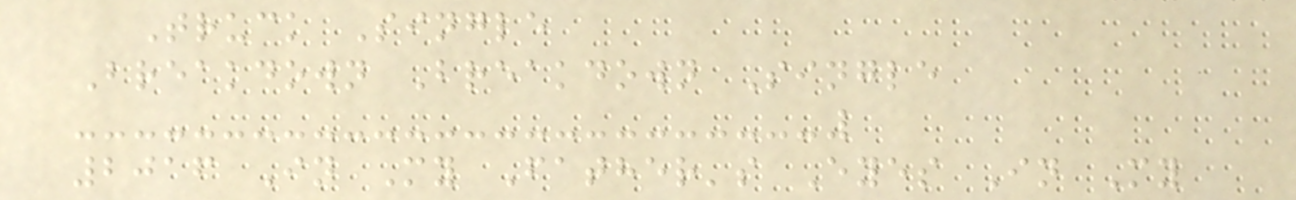Truck Single
Breakdown Breakdown Single
2016 In My Father's Eyes In My
